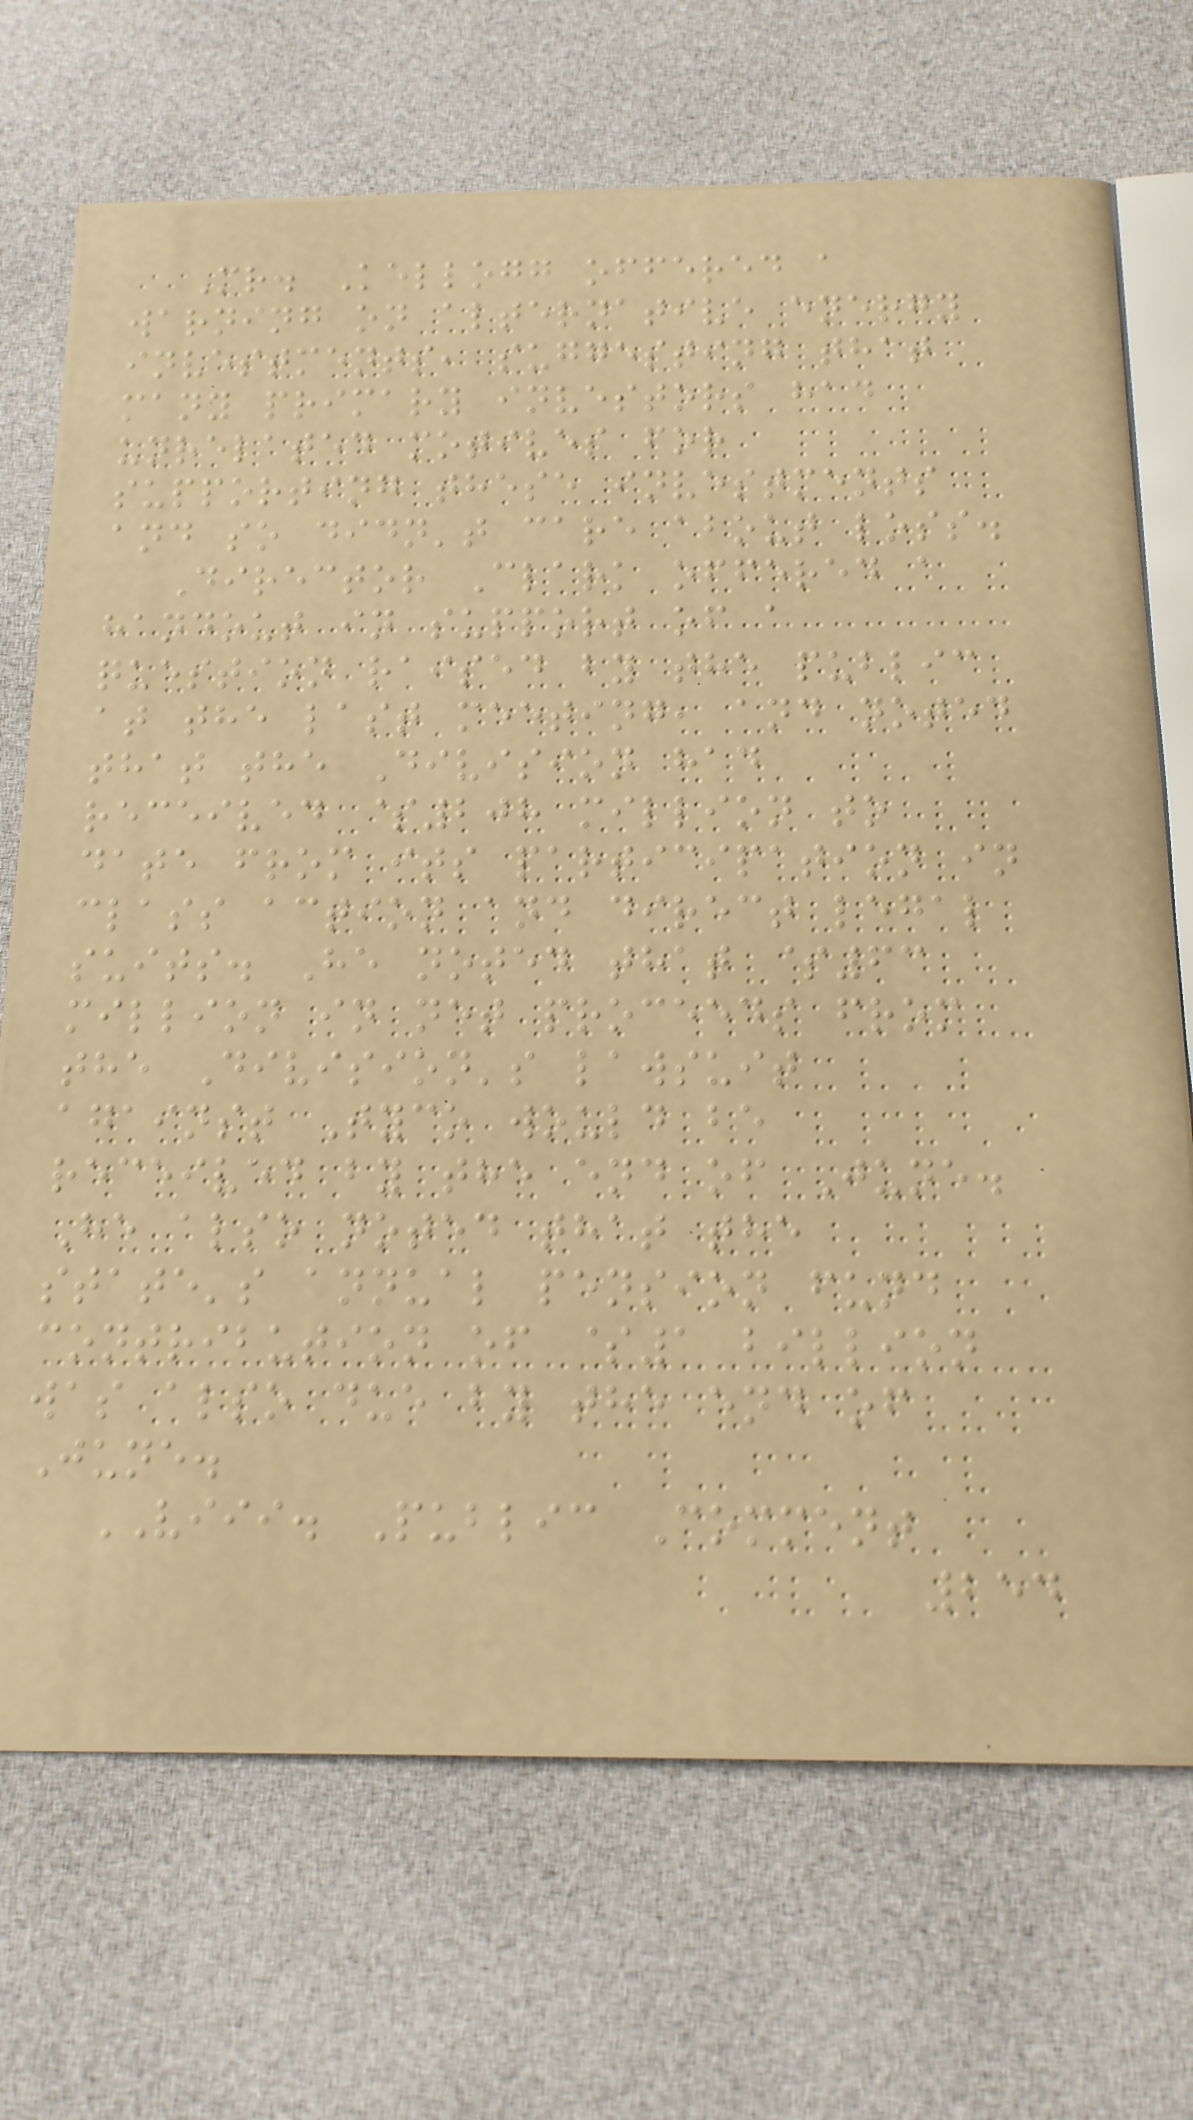Mr. Kellogg offered a
warning on alternative energy
investments, suggesting that
many primary investors had
unrelated motives for
supporting these investments
and so didn't care about loss.
Director Clark offered a
handout in support of a
question raised by the public
at the last meeting, and noted
that the Division had
received $208 million to
date from its participation in
class action and direct legal
suits. He noted that $63
million in net proceeds from
the Division's lawsuit
against Tyco would be
received by the end of June.
He also noted that the
state's annual pension fund
contribution of $1 billion
was also due by the end of
June.
VIII. Public Comment
254
